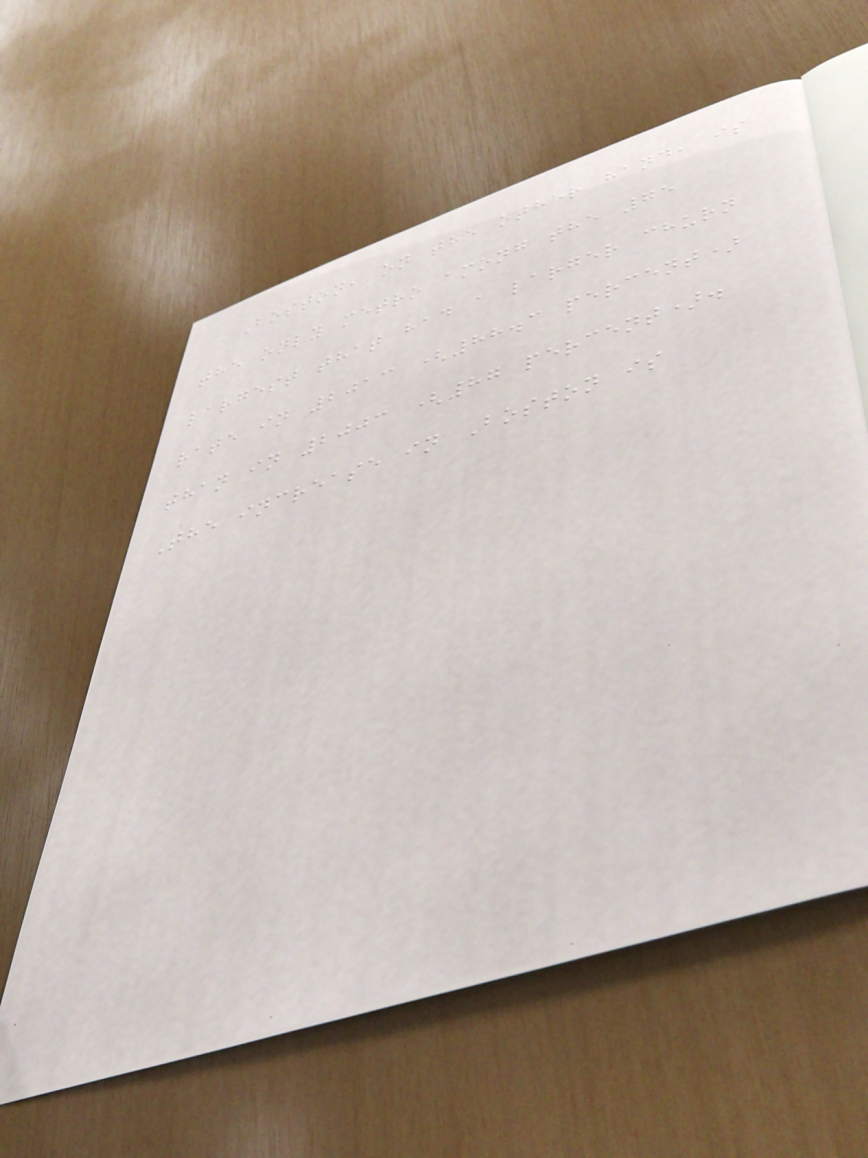Boston, on the other hand, is
the only metro among the 75
largest that had a larger churn
rate in 2013 (88.3 percent)
than in 2003 (87 percent).
The increase in Boston is
